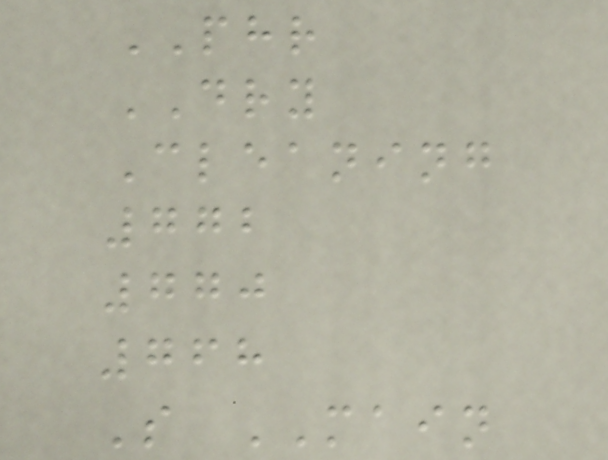PHR
DRY
Cleaning
772
770
768
S MAIN
